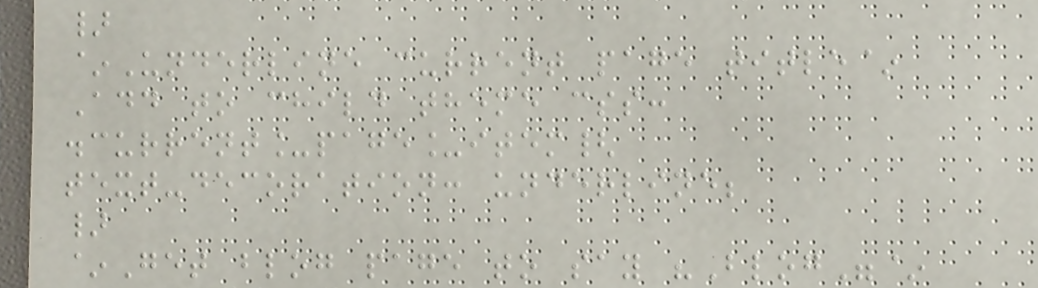}
~Underline current page title~
Add to child theme css:
.current_page_item{
text-decoration: underline;
}
~Get blog page to say "Blog"~
